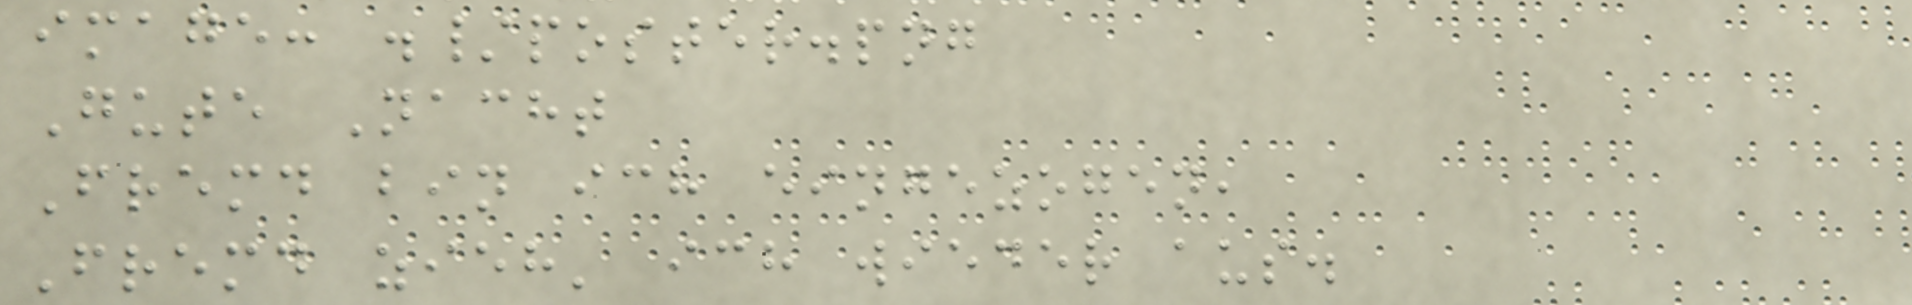image: ./poster.png
Gute Nacht
Fremd bin ich eingezogen,
Fremd zieh' ich wieder aus.
